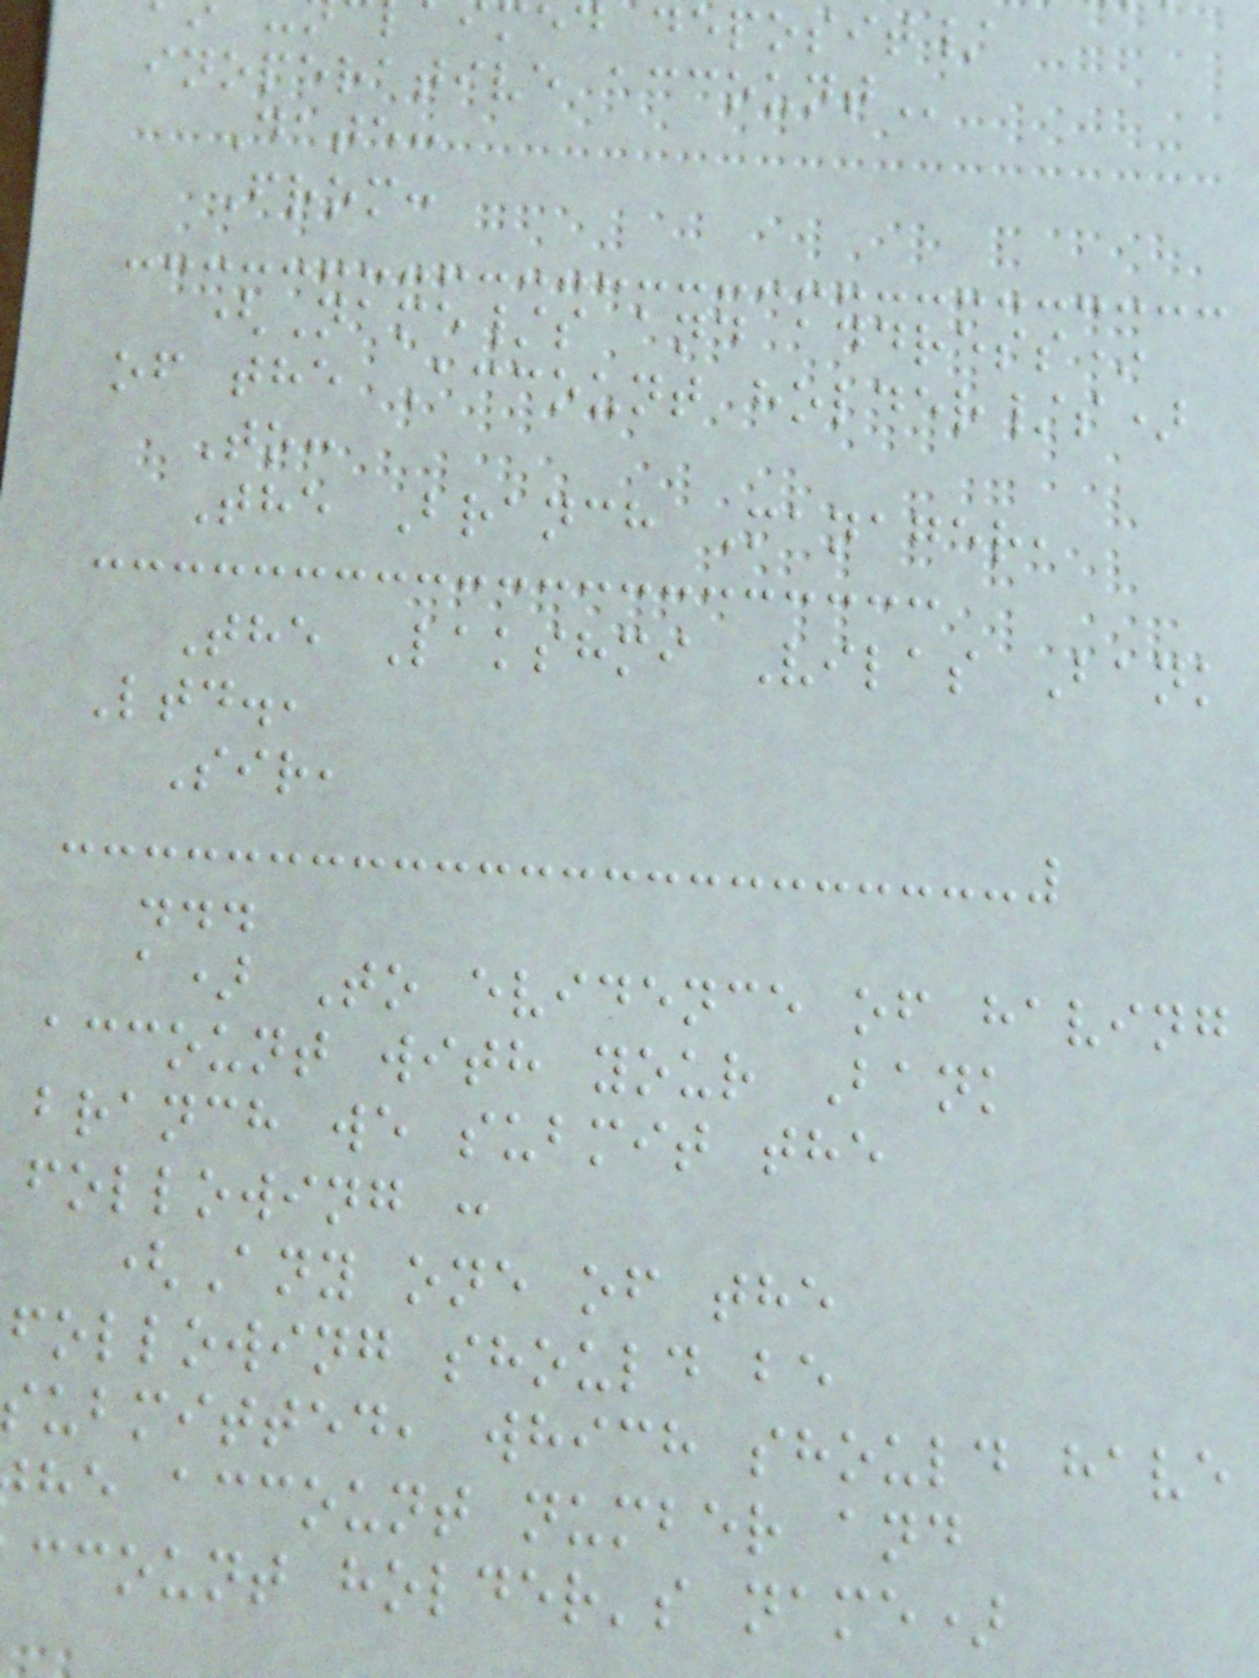med deposit/
inoperative
Date:
From:
(Name/s and address*
of the Account holder/s)
To:
The Branch Manager,
The Lakshmi Vilas Bank
Ltd.,
Sir,
...
a) To evidence of having
account with your Bank
branch we submit the
following :
(Any one of the
following should be
submitted, which should have
he account number and
ccount holder's name)
